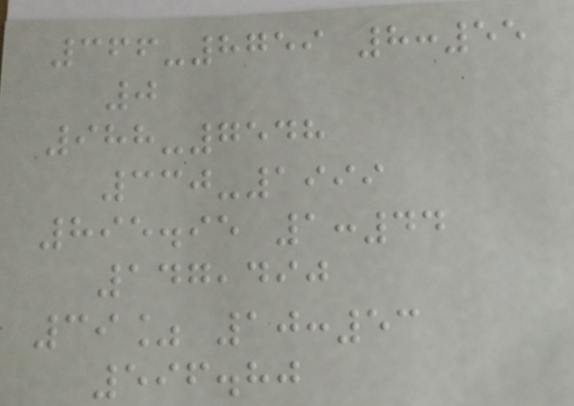366-8759 8:55
0
988-7548
330-1999
895.95 1:44
147,490
39% 10:53
596.80
